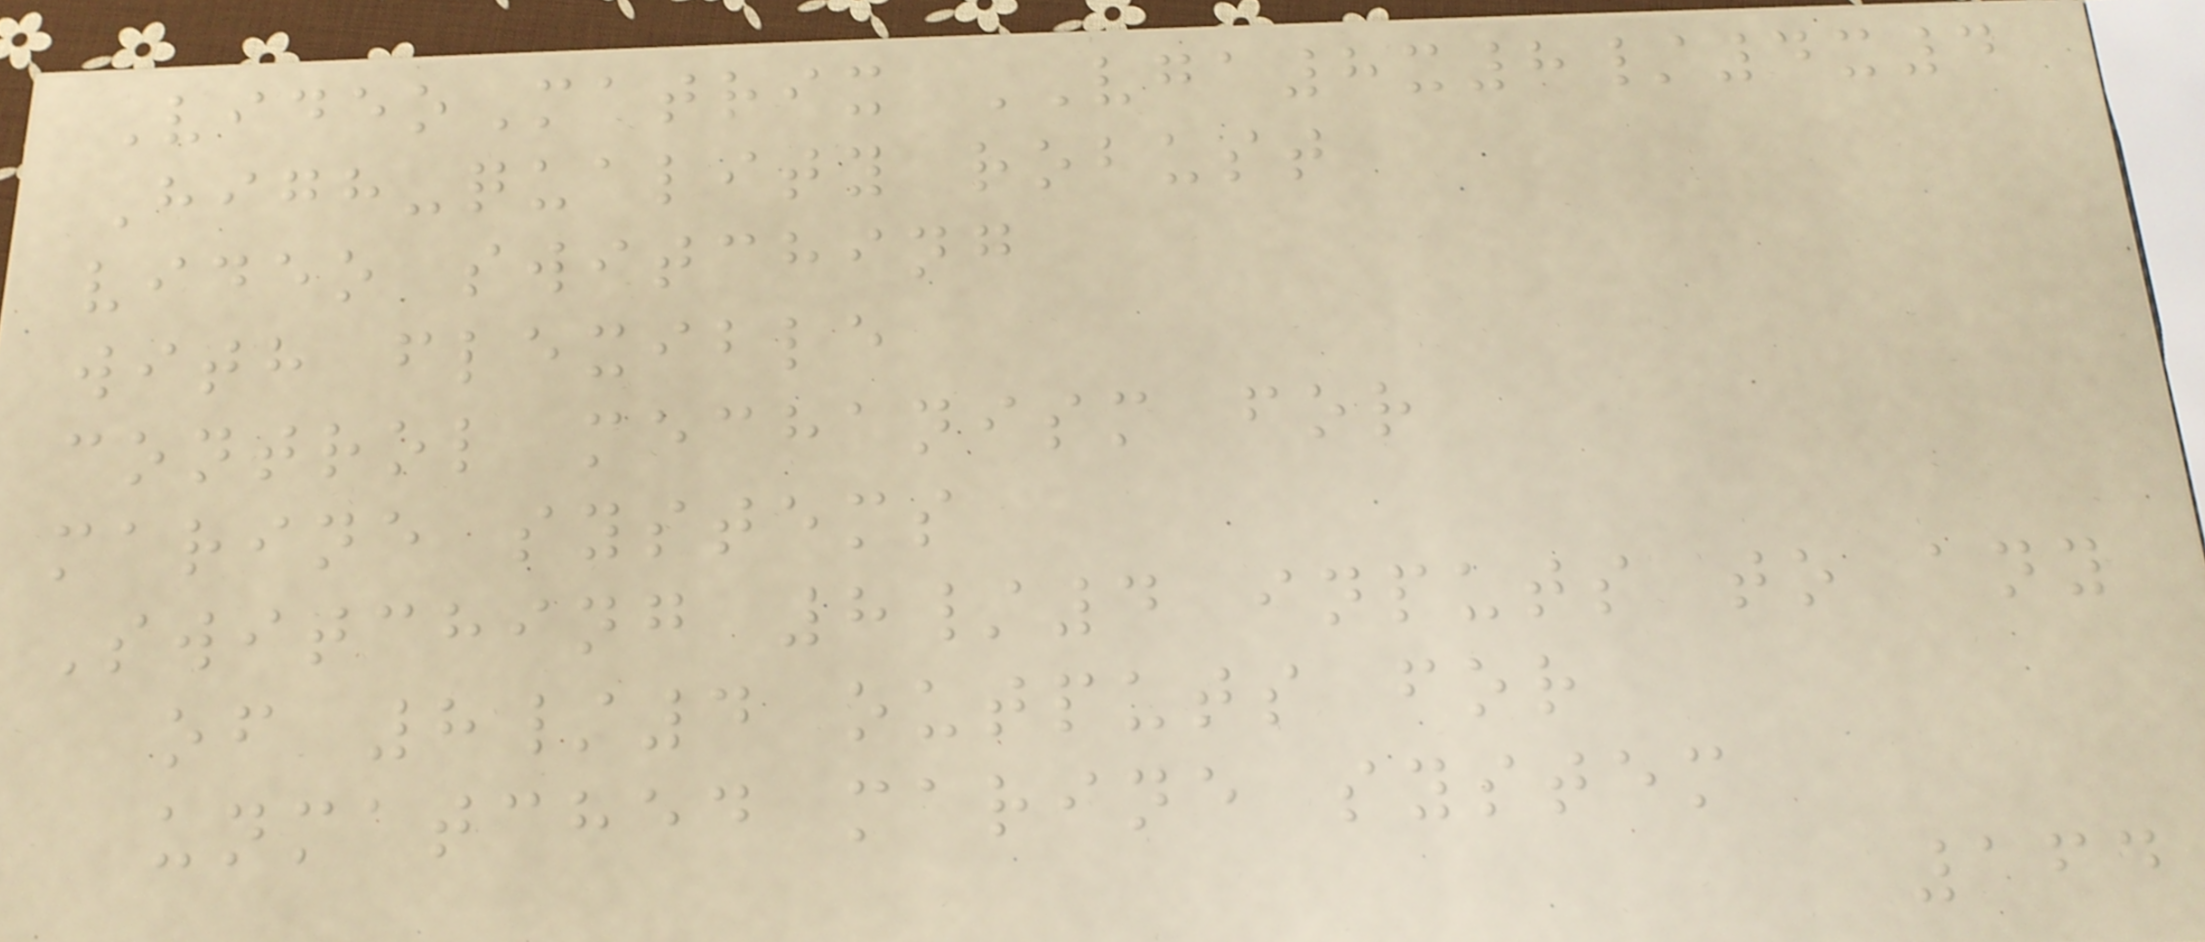VideoMatrix VGA8x8/4x4
High-quality robust
video switching
with flexible
control mechanism for
marine systems
Switching 8/4 inputs to any
of 8/4 outputs for
unmatched marine system
164
